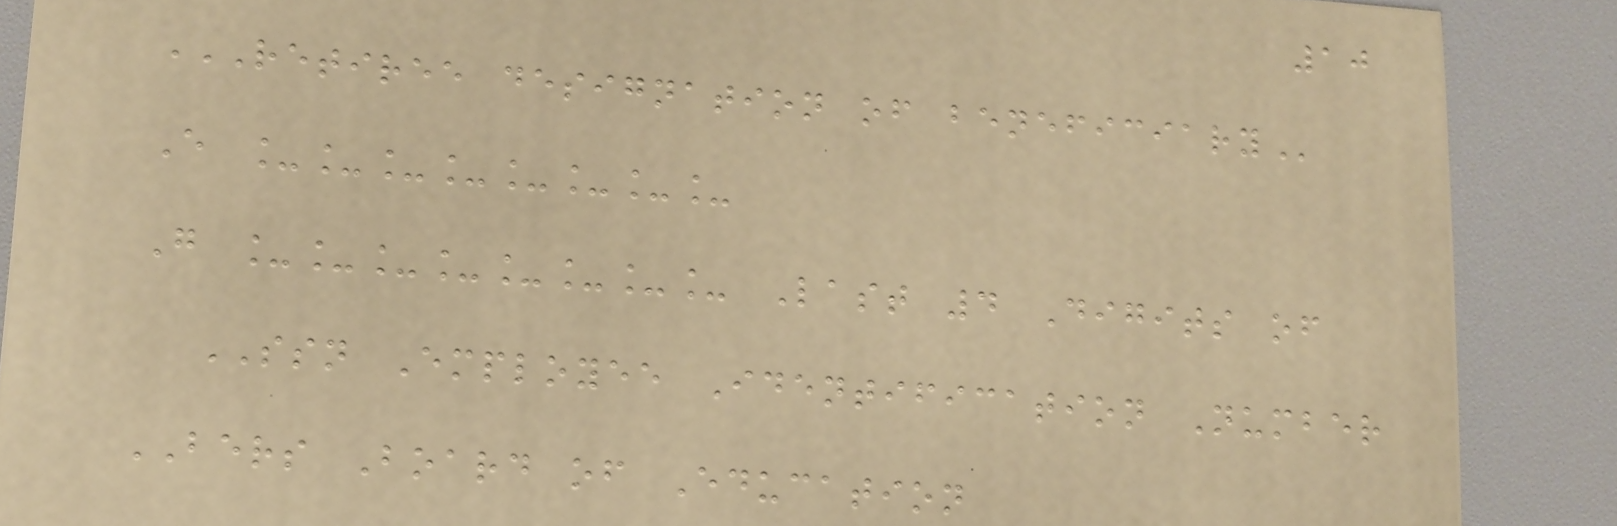10
RETIREE DESIGNATION OF BENEFICIARY
E ________
G ________ Last 4 Digits of
SSN Employee Identification Number
BERS Board of Education
